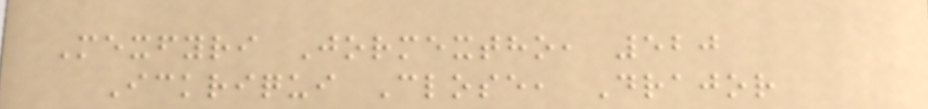Mexfyri Jormextho, 520
Ickriqui Close, Drajor
